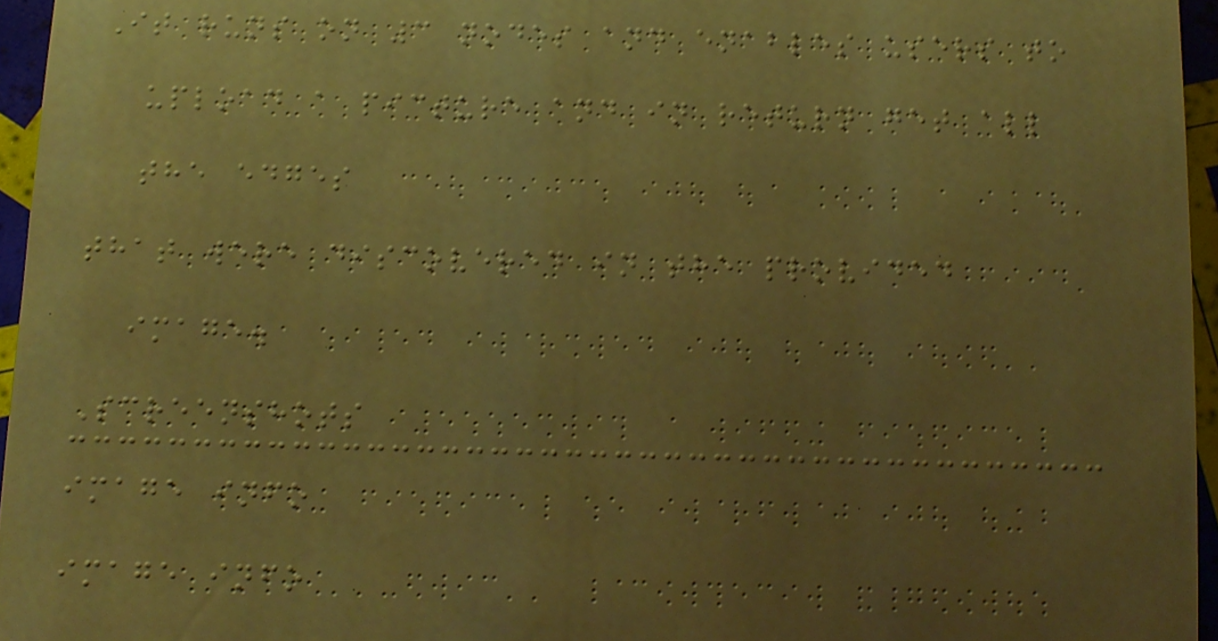It runs on 3 nodes and enables users to
upload a picture and in return get all
the edges
that were discovered in the provided
image.
Screenshots
image info
image info
